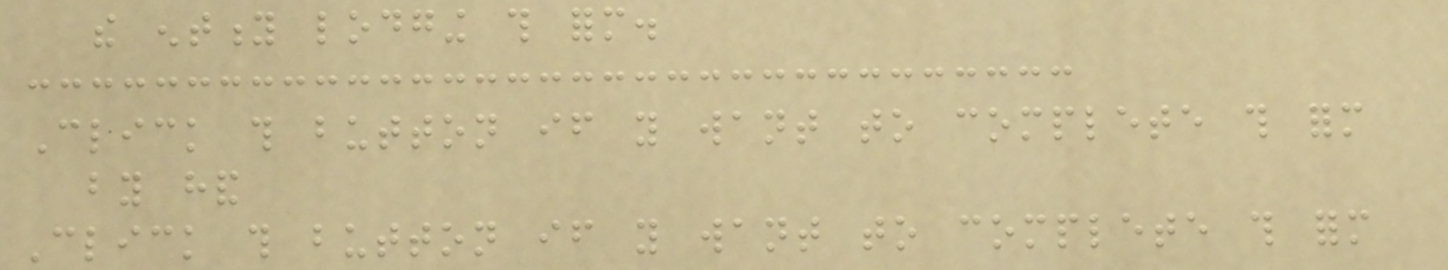the entity lodging this form.
Click this button if you want to complete this form
by hand
Click this button if you want to complete this form
